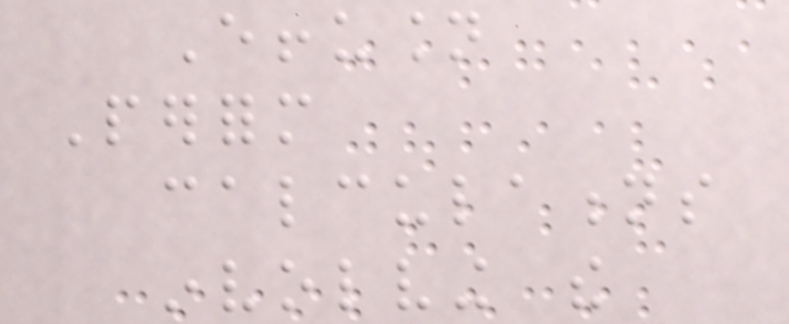Effusion
Perform
calculations
involving the
